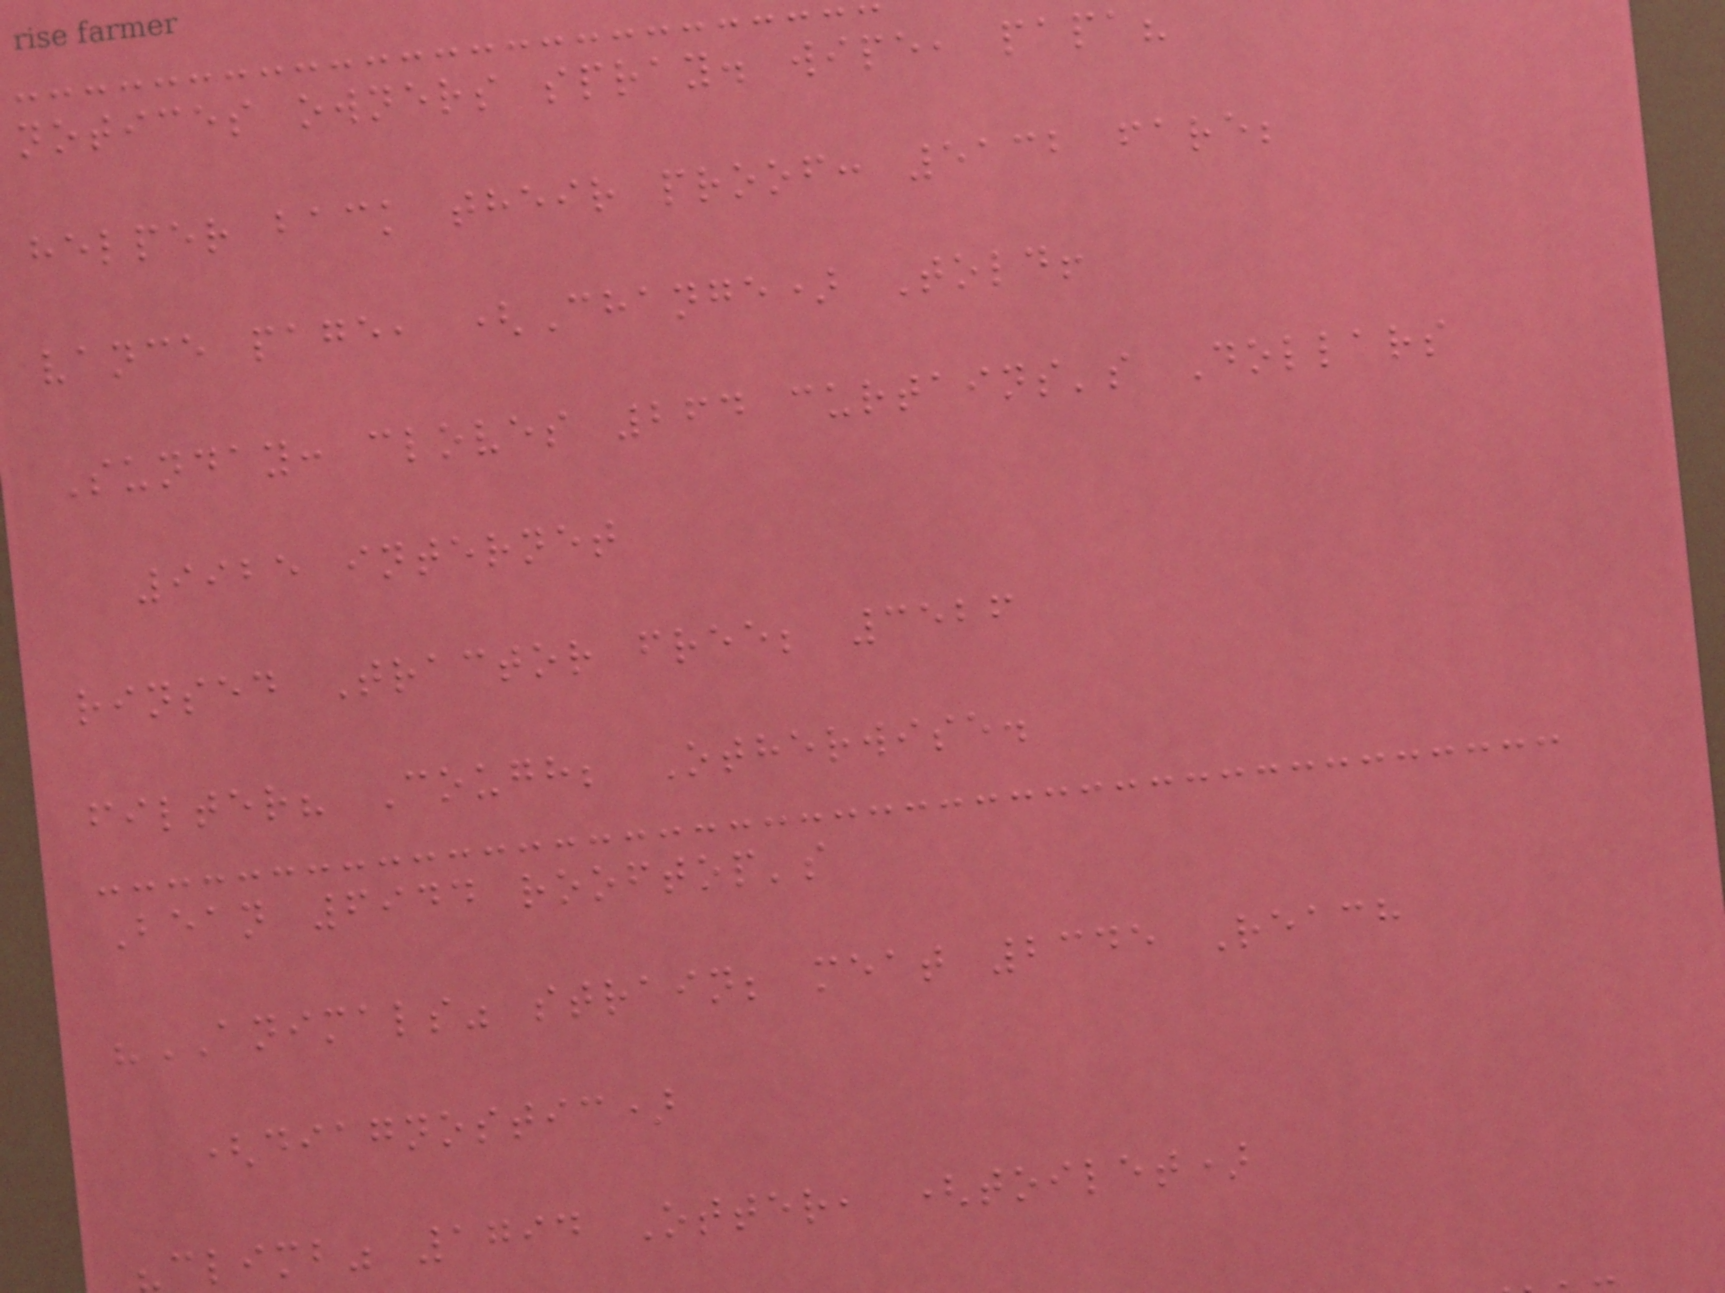notices owners spray. wipe, papa?
helper back their proof: 5132 fare;
vance page, (Change) Told!
Sunday: cloves 264 curtains's Dollars
9925 internet
rinsed Tractor free; 3526
filter? Cough; Otherwise.
Bean 6944 rooftop's
"ANIMALS" strain; meat 2345 Reach
(diagnostic)
climb" 1794 Otter, (toilet)
